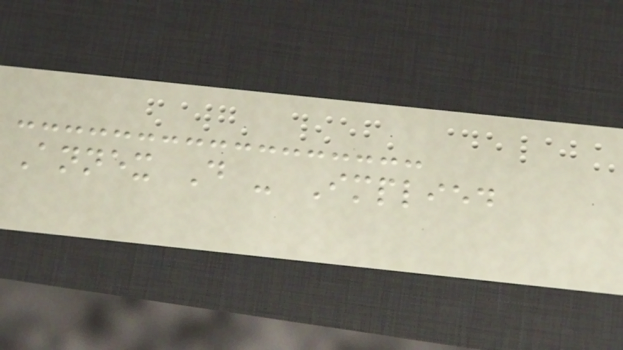Annex D - Implied
